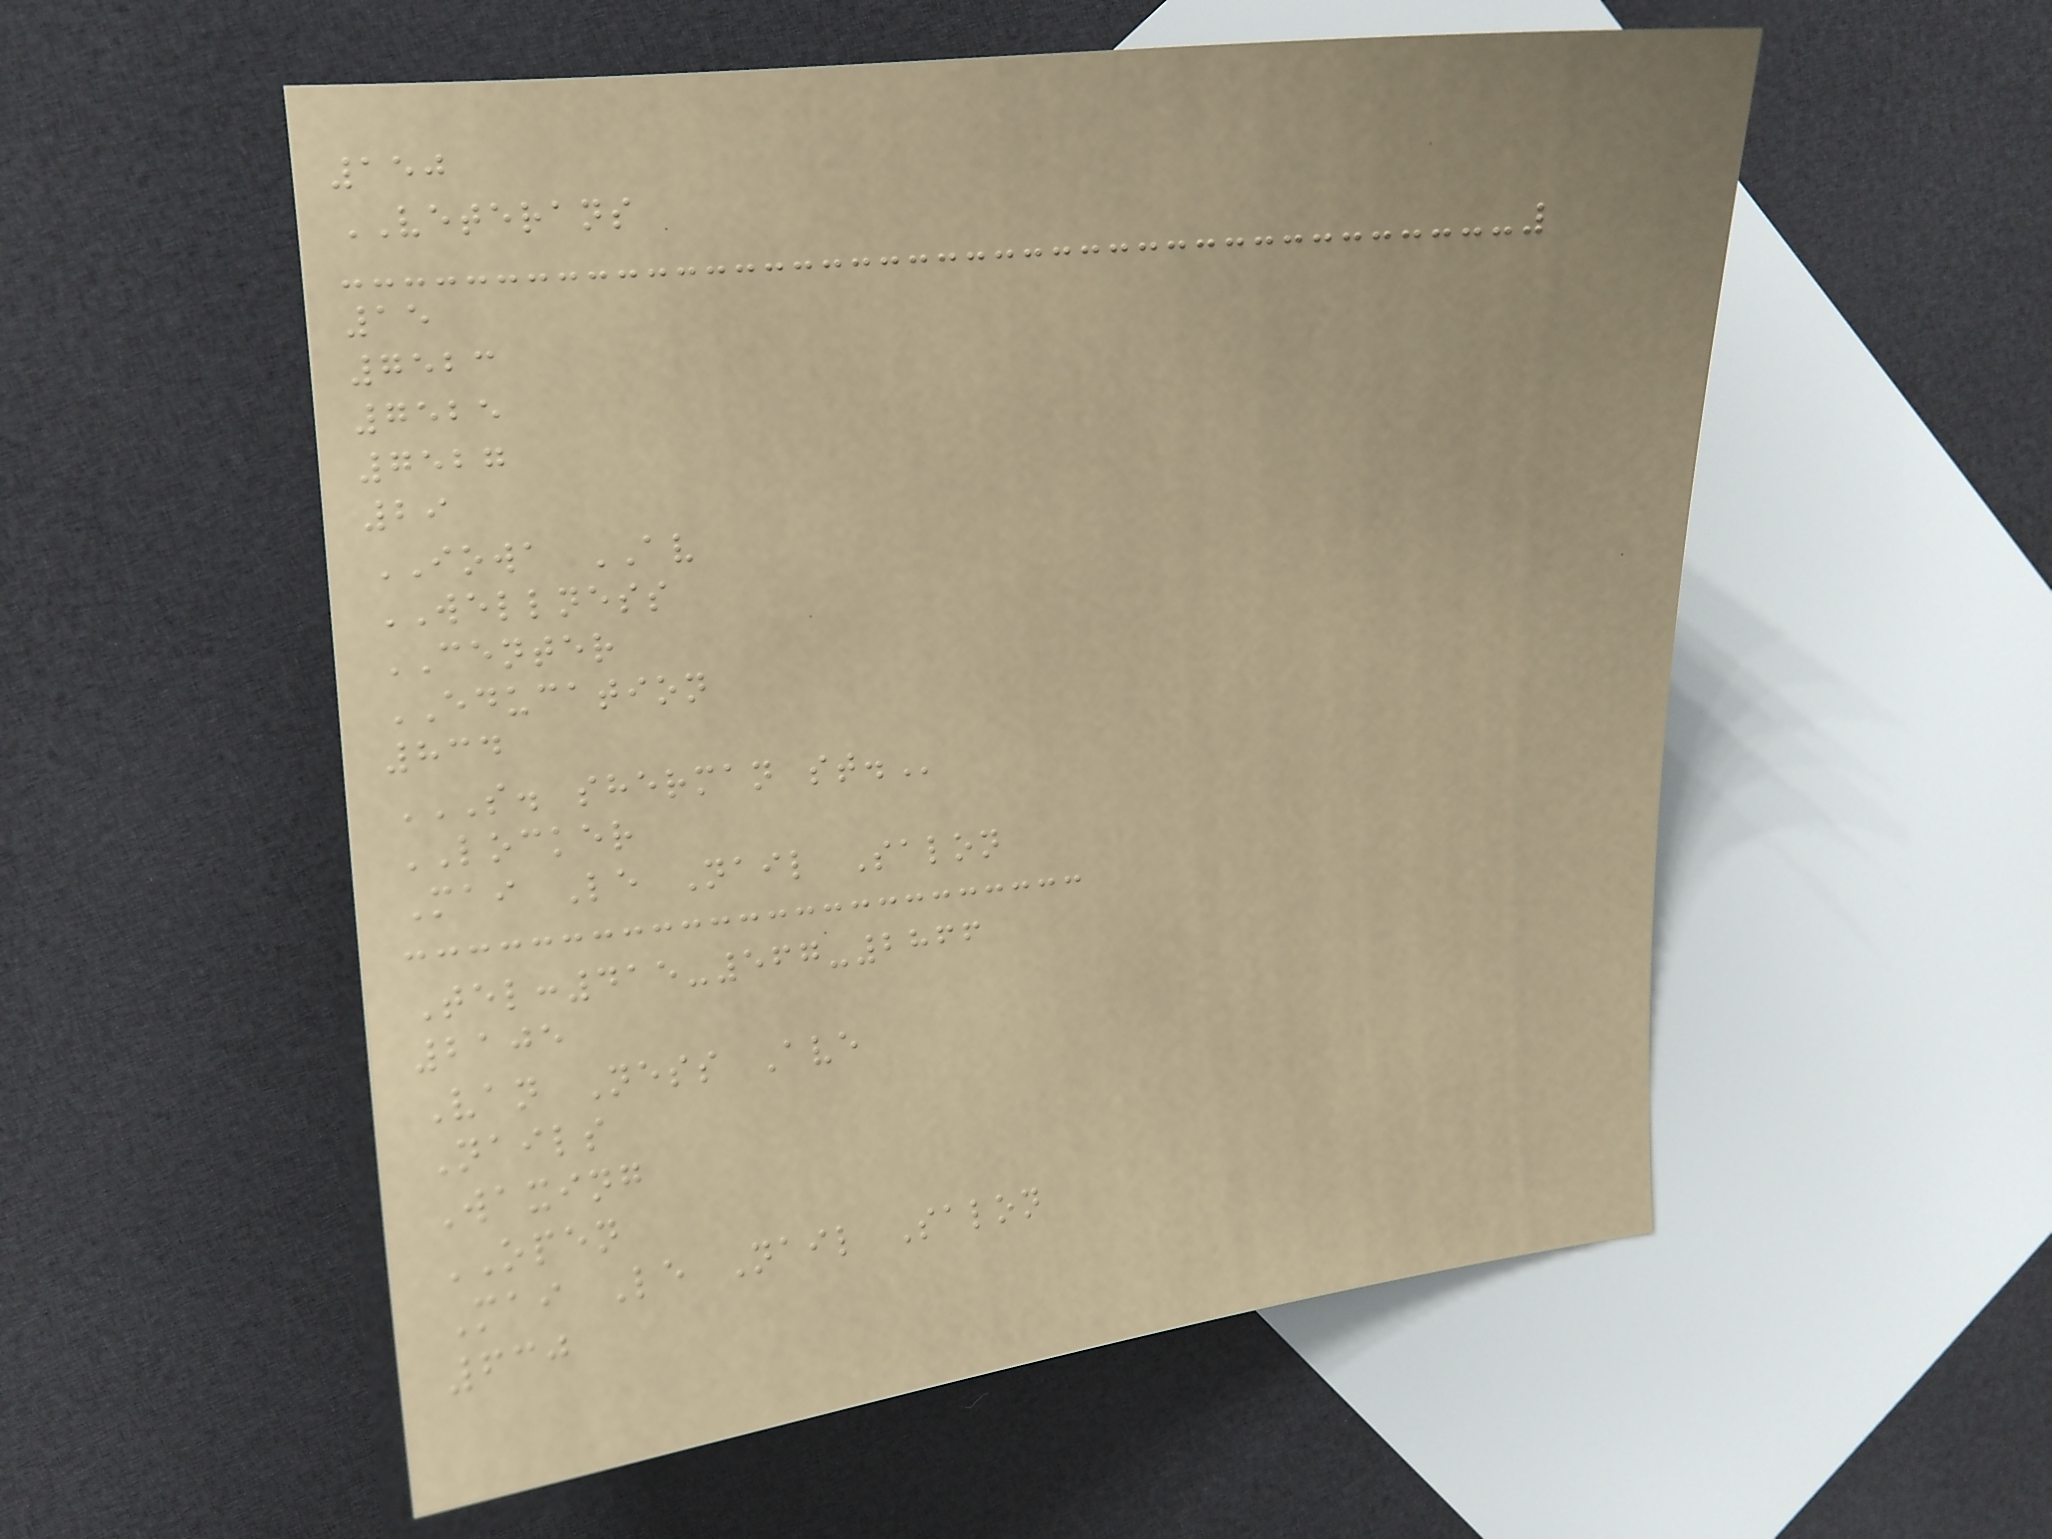150
VETERANS
15
7523
7525
7527
29
IOWA AV
WELLNESS
CENTER
EDUCATION
834
S. SHERMAN ST.
LOCKER
Mai Le Nail Salon
Tel:415-567-2866
2105
Van Ness Ave
Nails
Waxing
OPEN
Mai Le Nail Salon
630
